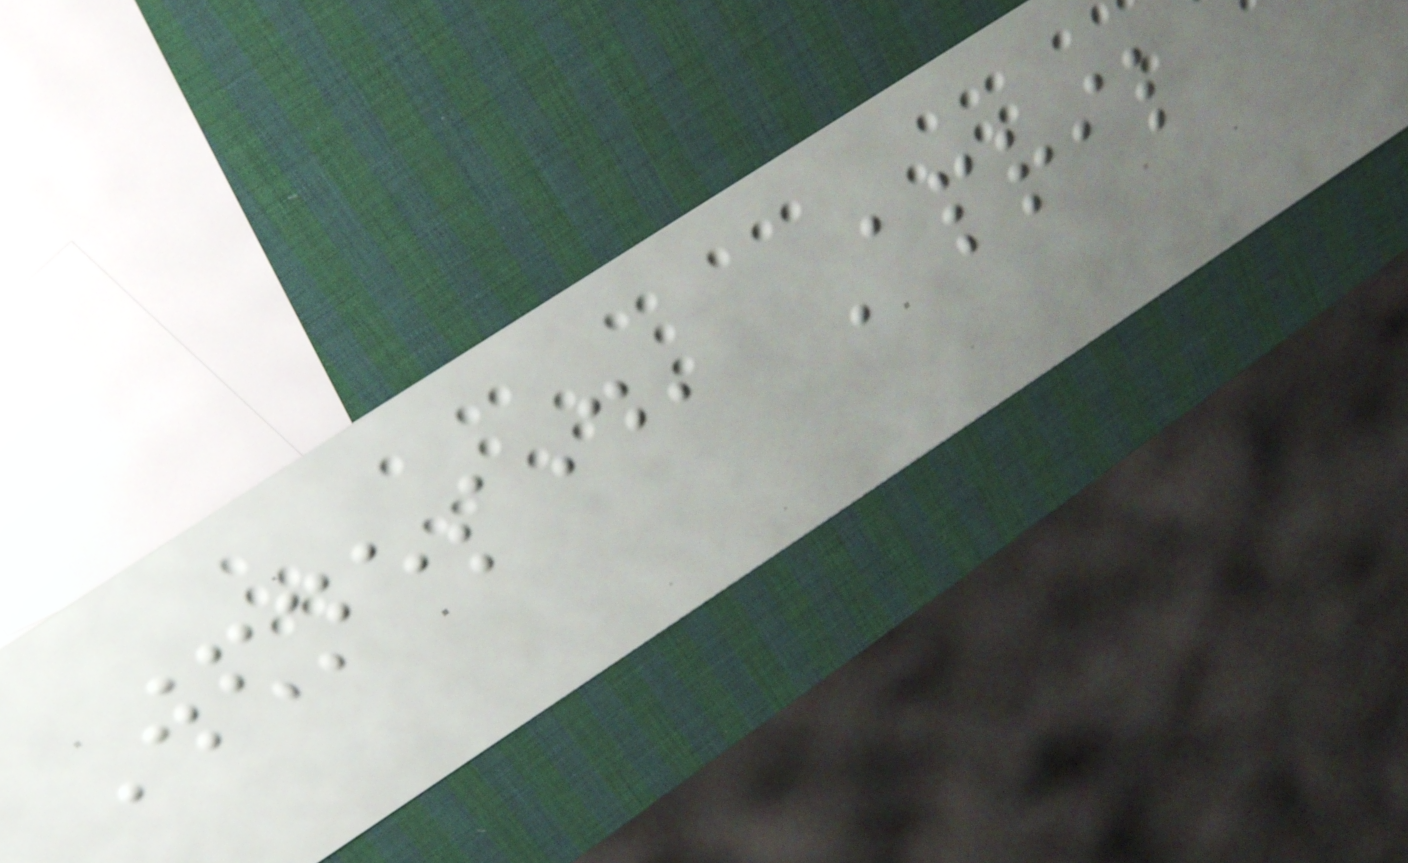Wednesday, April
